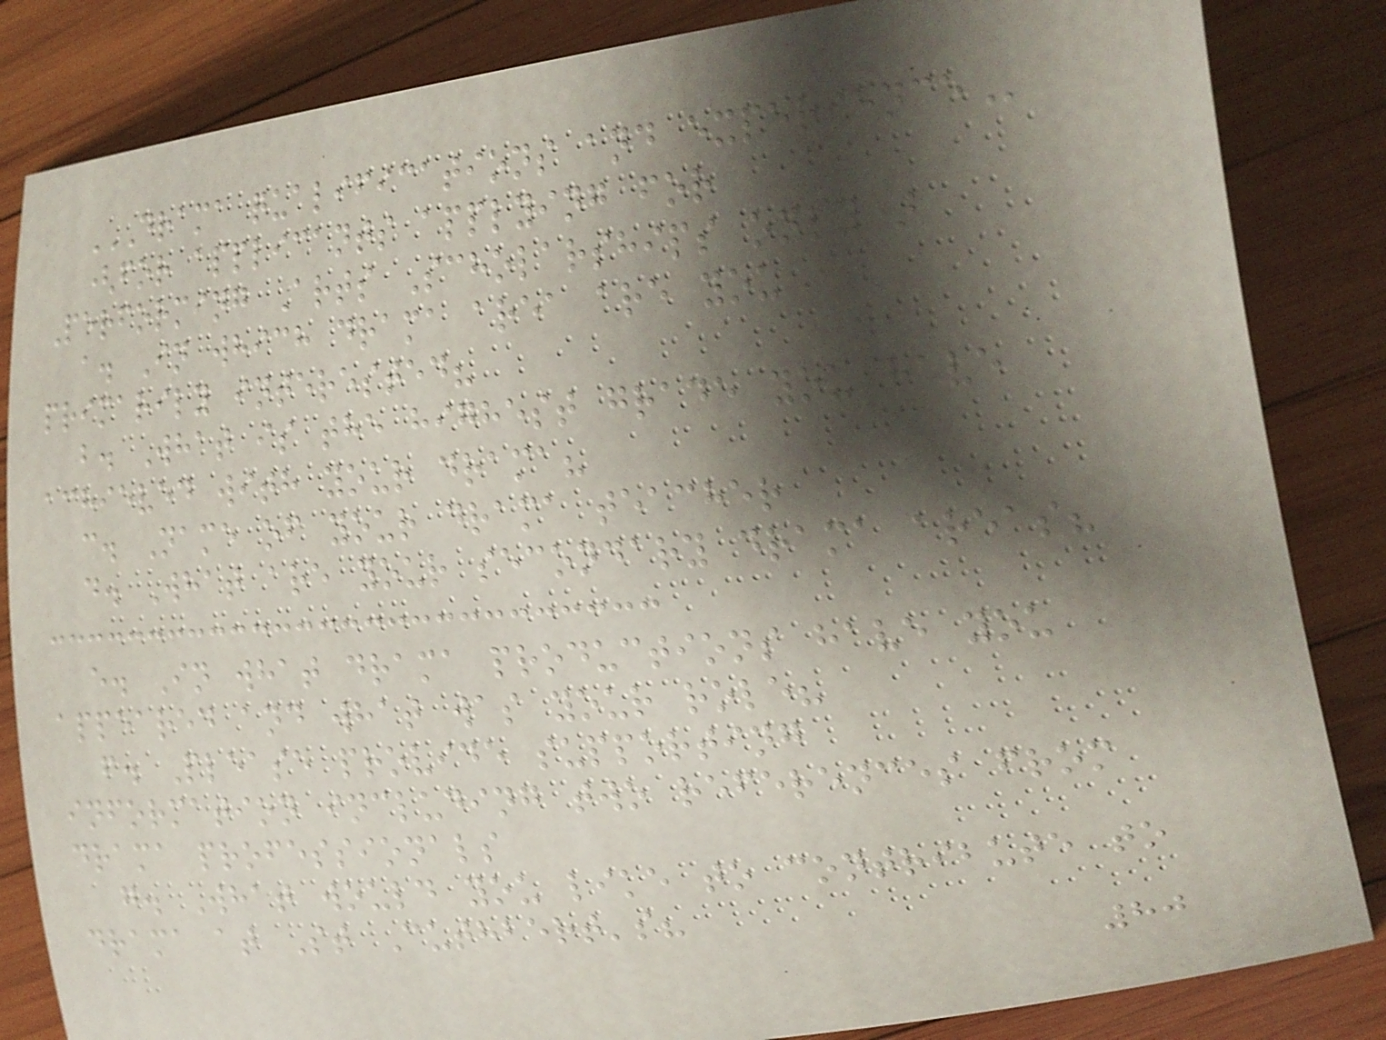DRAMA QUALIFICATIONS AND EXPERIENCE
(for applicants applying for
Performing Arts Scholarships only)
a. In which drama area are you
primarily interested?
b. What is the highest grade you have
achieved with your drama?
c. Name of your drama teacher
d. What are your secondary drama areas?
e. In what drama productions have you
appeared and what was your role?
f. Please provide supporting
information including two references from
drama professionals
g. What would you like to contribute to
drama at St Cuthbert's?
80
